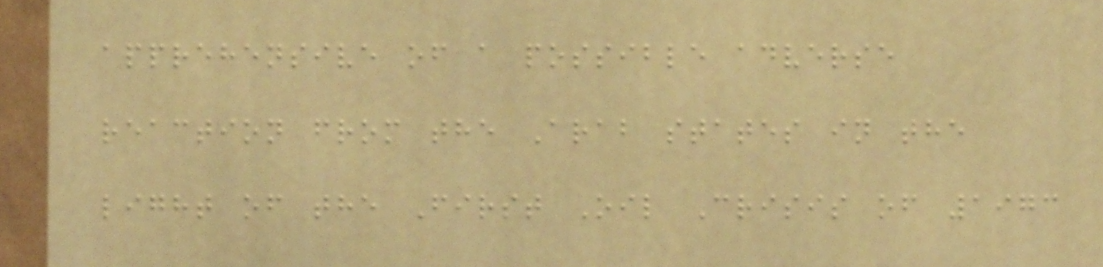apprehensive of a possible adverse
reaction from the Arab states in the
light of the First Oil Crisis of 1973
